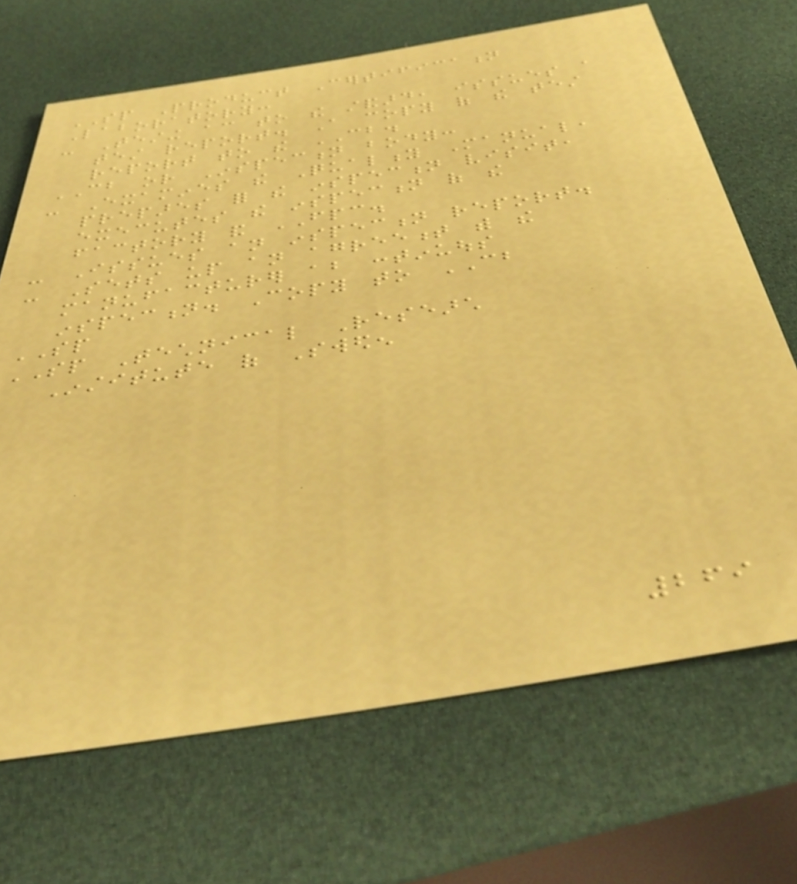SP Product Certification
Laboratory:
- Testing according to the standard, issues a
test report. A copy of the test
report to the CB.
CB or Inspection body:
- Examines the Quality Manual,
prepares for the inspection visit,
executes the inspection of the
factory and FPC.
- Issues an inspection report.
- Sets up an agreement with the
manufacturer about continuous
inspection. Copy to CB
SP
SP Technical Research
Institute of Sweden
269
